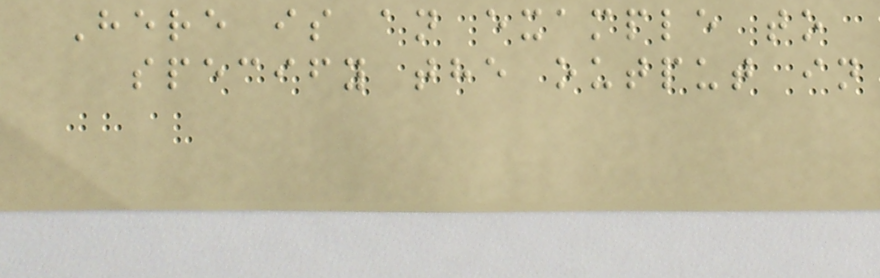Here is an example to
specify the output in
